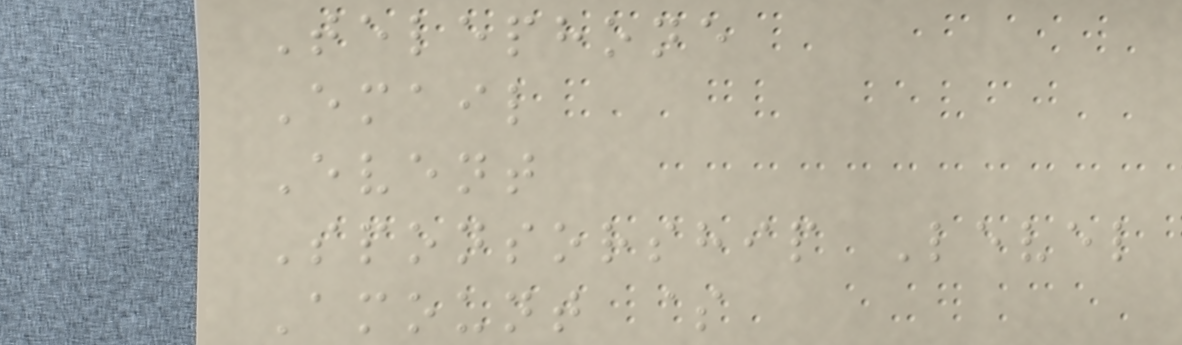Telephone
Email
Event
Sponsorship Level
Amount $
